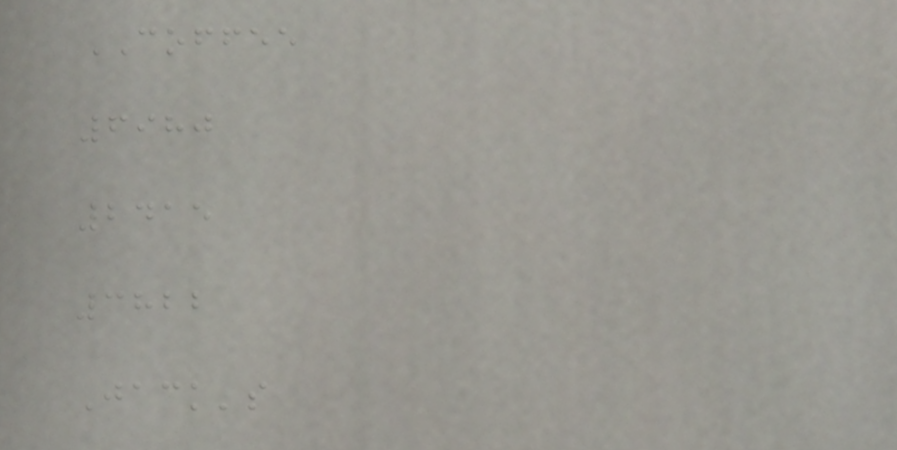COFFEE
6980
2415
3822
Jack's
